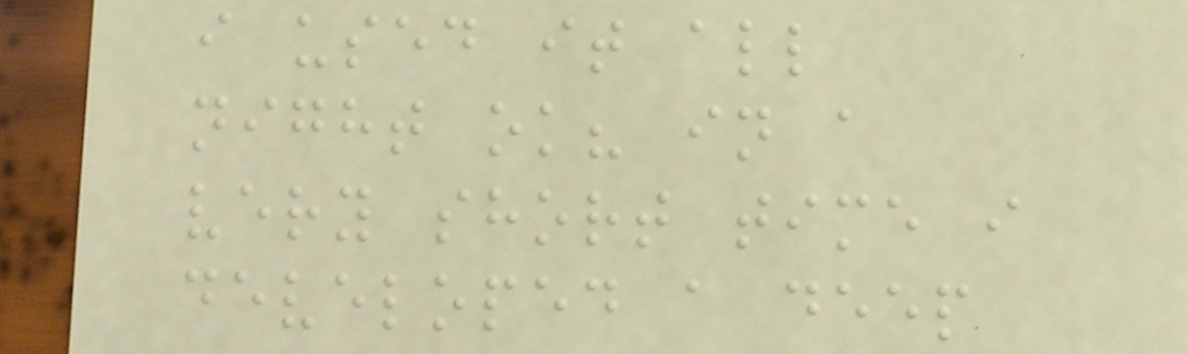i used it all
night ok? in a
very short time i
developed a deep
